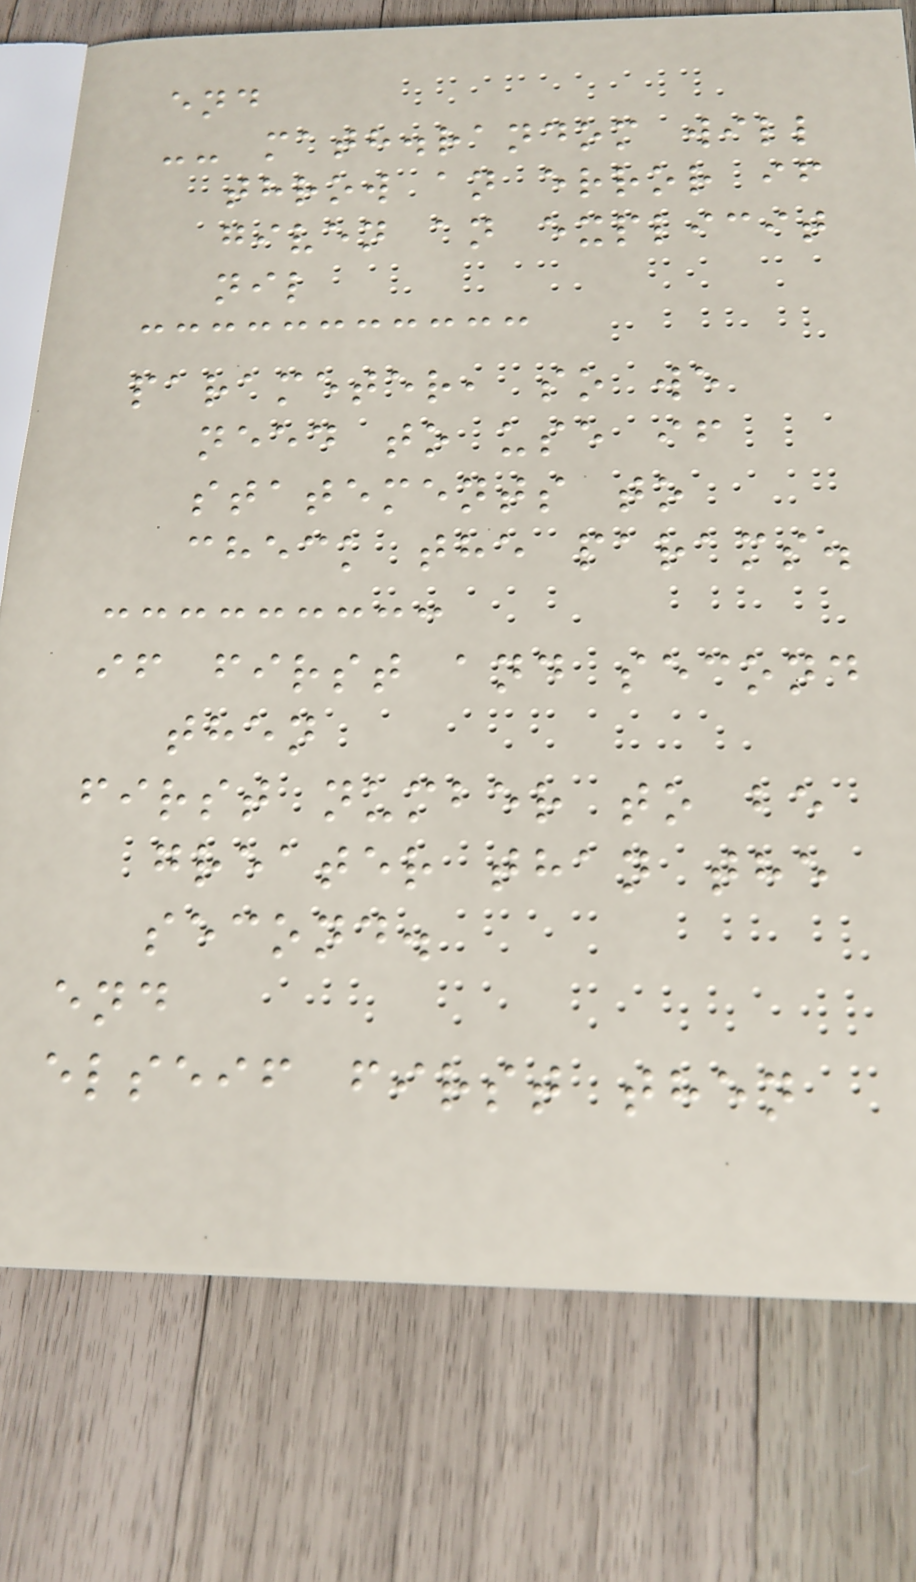end
-- math.random will
throw an error if
given an explicit
nil
parameter, so we
need to use if
statements to
check the params.
if first and second
then
first number to be
greater than the
second.
end
elseif first then
